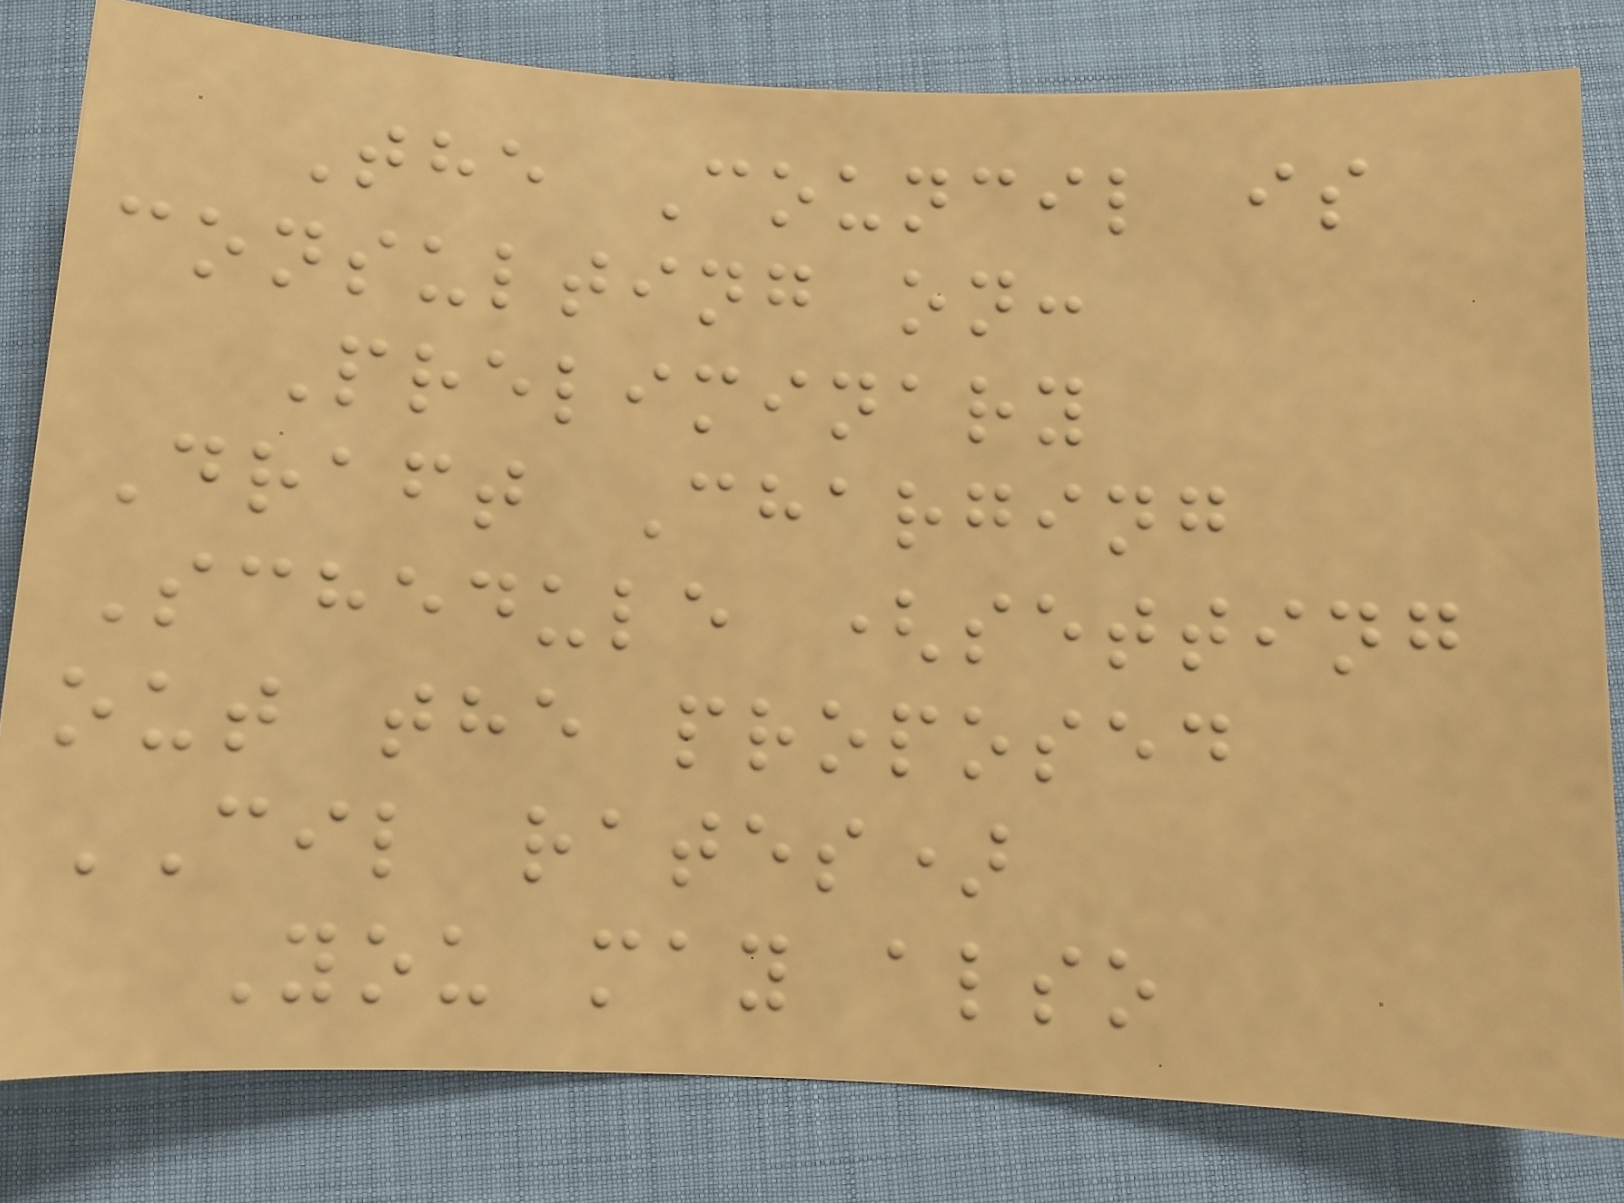The Council is
consulting on:
Preliminary
Draft Charging
Schedule (setting
out the proposed
CIL rates)
You may also
